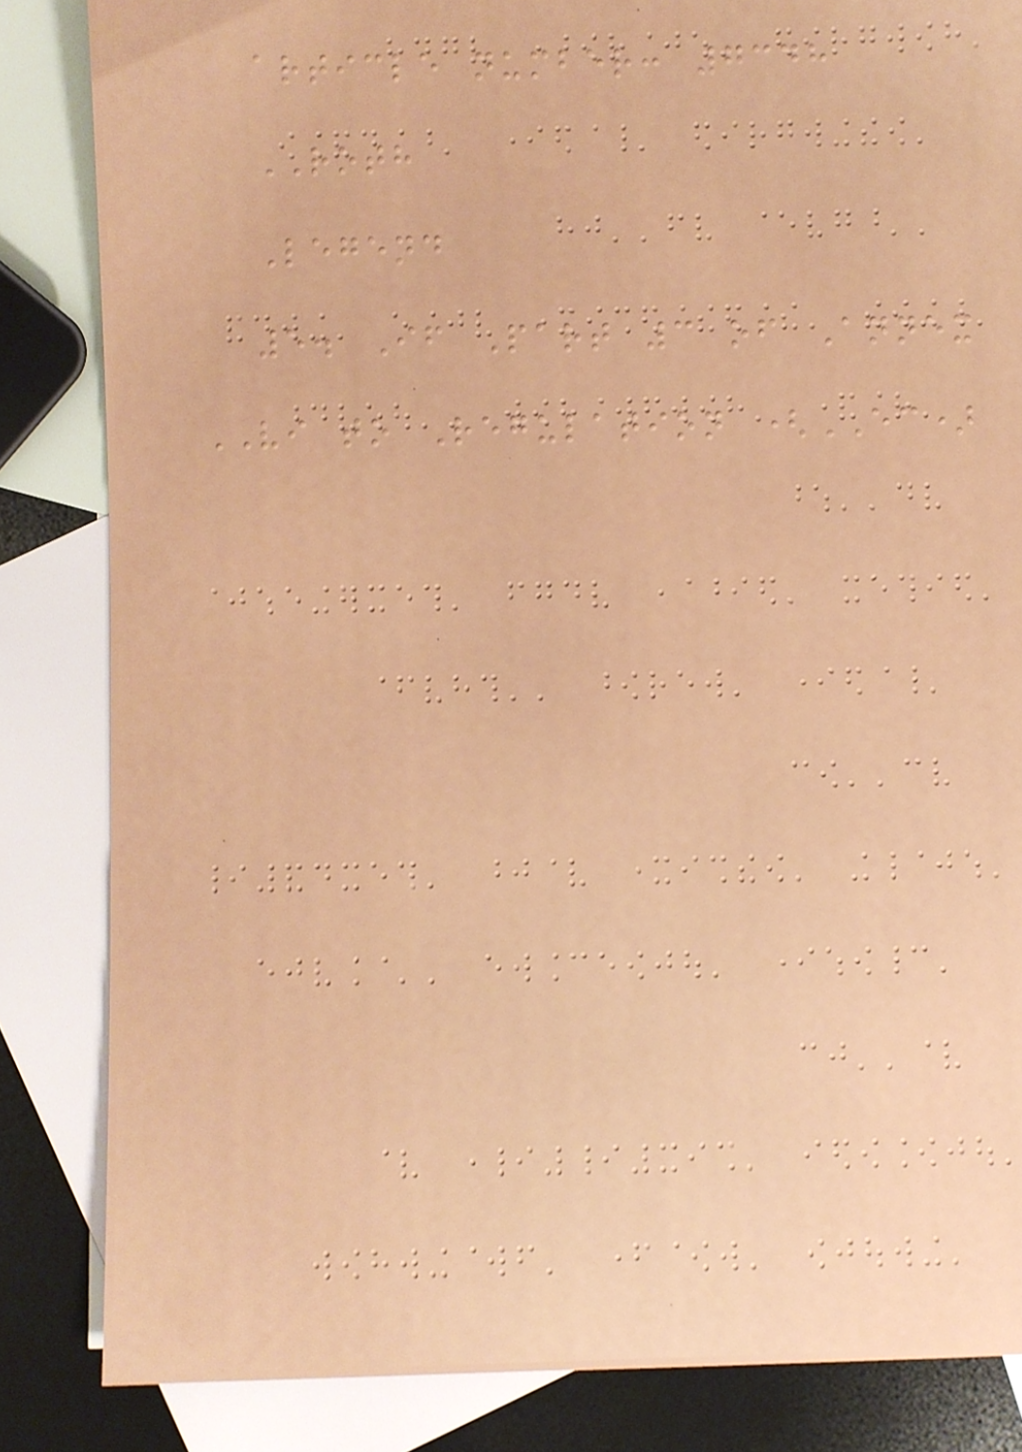article number: 7348
ROTH
Legend
5. If Part 3 of Annex
VI to Regulation (EC)
